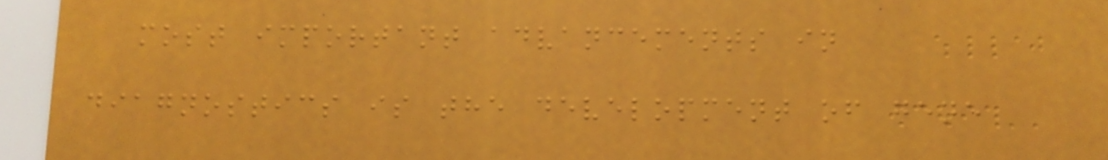most important advancements in
diagnostics is the development of gene
